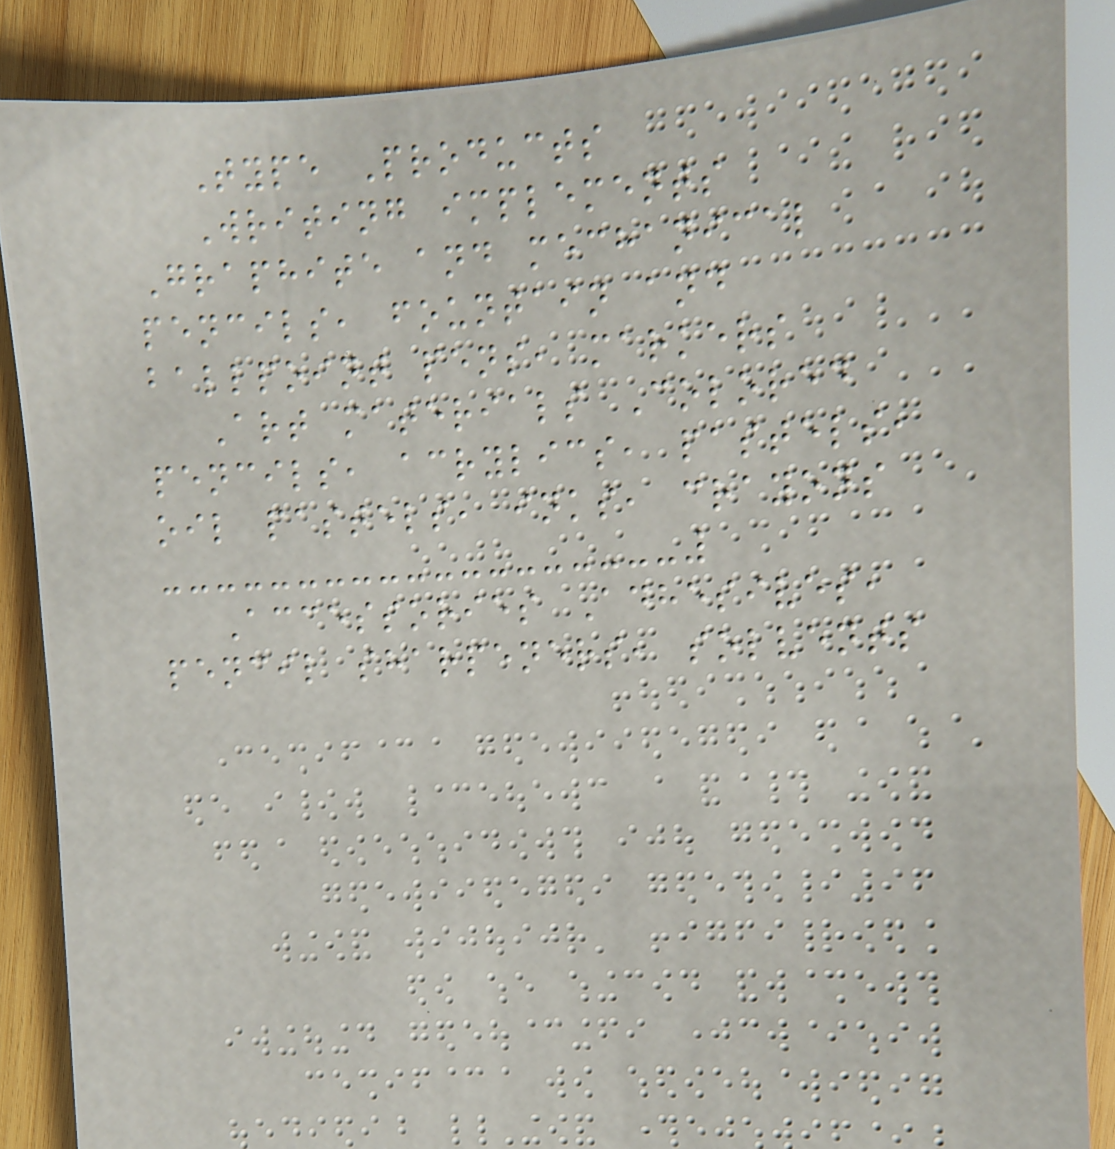Type Products
Writing implements
Graphite and mechanical
pencils, fountain and
ballpoint pens, markers
Art materials Colored
pencils, acrylics, pastels,
oil pastels, inks, crayons
Accessories Adhesives,
pencil sharpeners, solvents
